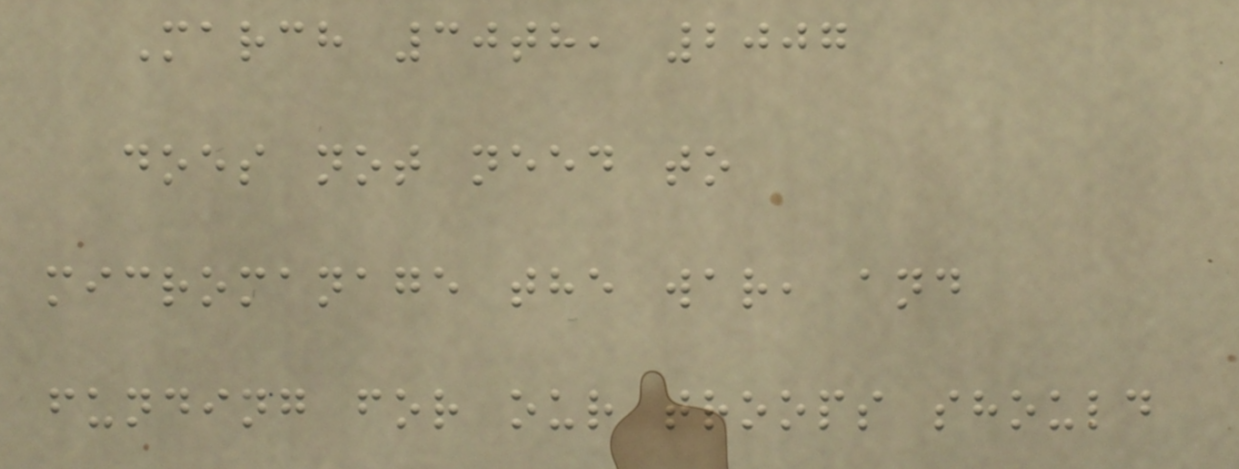March 30th, 2007
does not need to
micromanage the war, and
funding for our troops should
